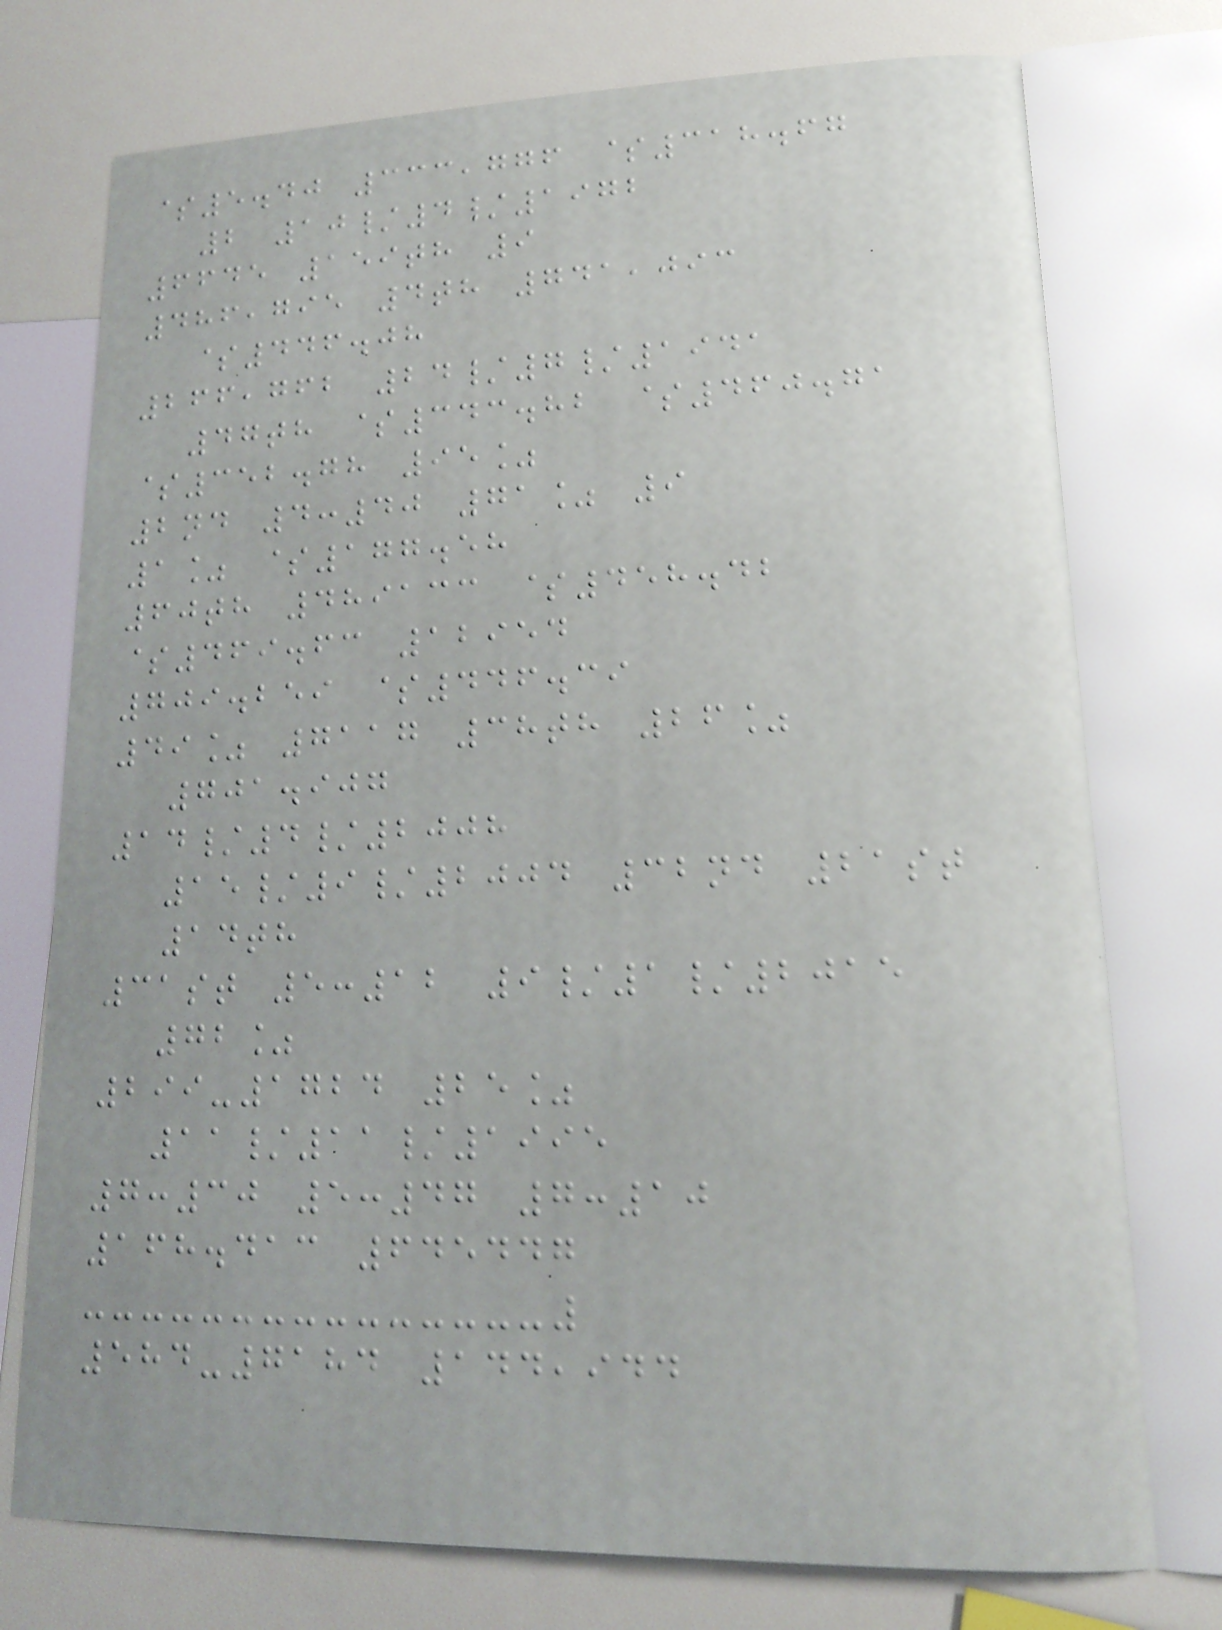$5.40 333,776 $318.67
2 10/4/1972
6645 159th 9
486,795 4th 741,093
$446.08
266,762 24/7/1941
47th $343.82 $460.71
$352.78 95%
2nd 4:40 71% 9
1% $177.58
60th 489133 $458.42
$469.63 12954
709.259 $446.39
49% 7117 38th 26%
701.907
14/4/2008
15/9/2004 32nd 21st
14th
31st 5:12 9/1/2015
72%
299-1724 25%
11/11/1995
7:30 5:47 7:10
168.413 645447
584-7184 144,944
